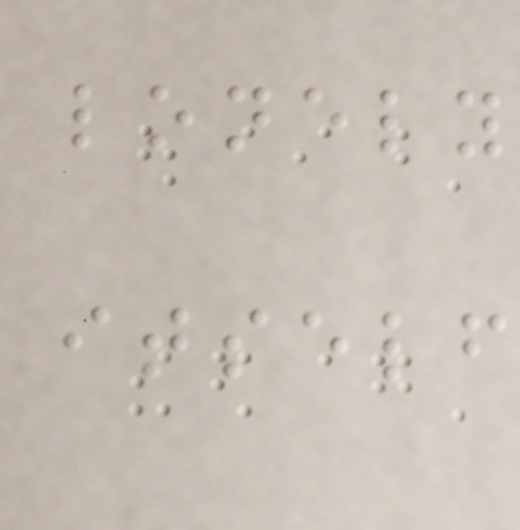lonely
itself
